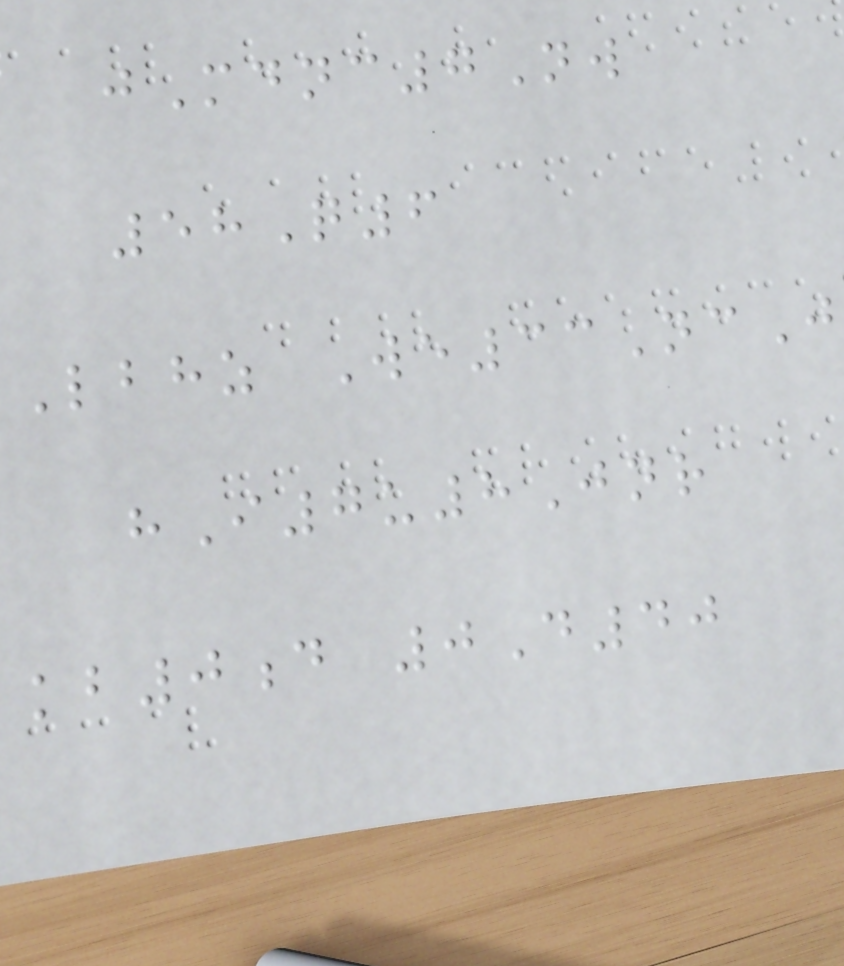jMdnc7Nw
58Q6
Lbhz We33NcJ
hI7u8Jnr
kb0d 0D40
